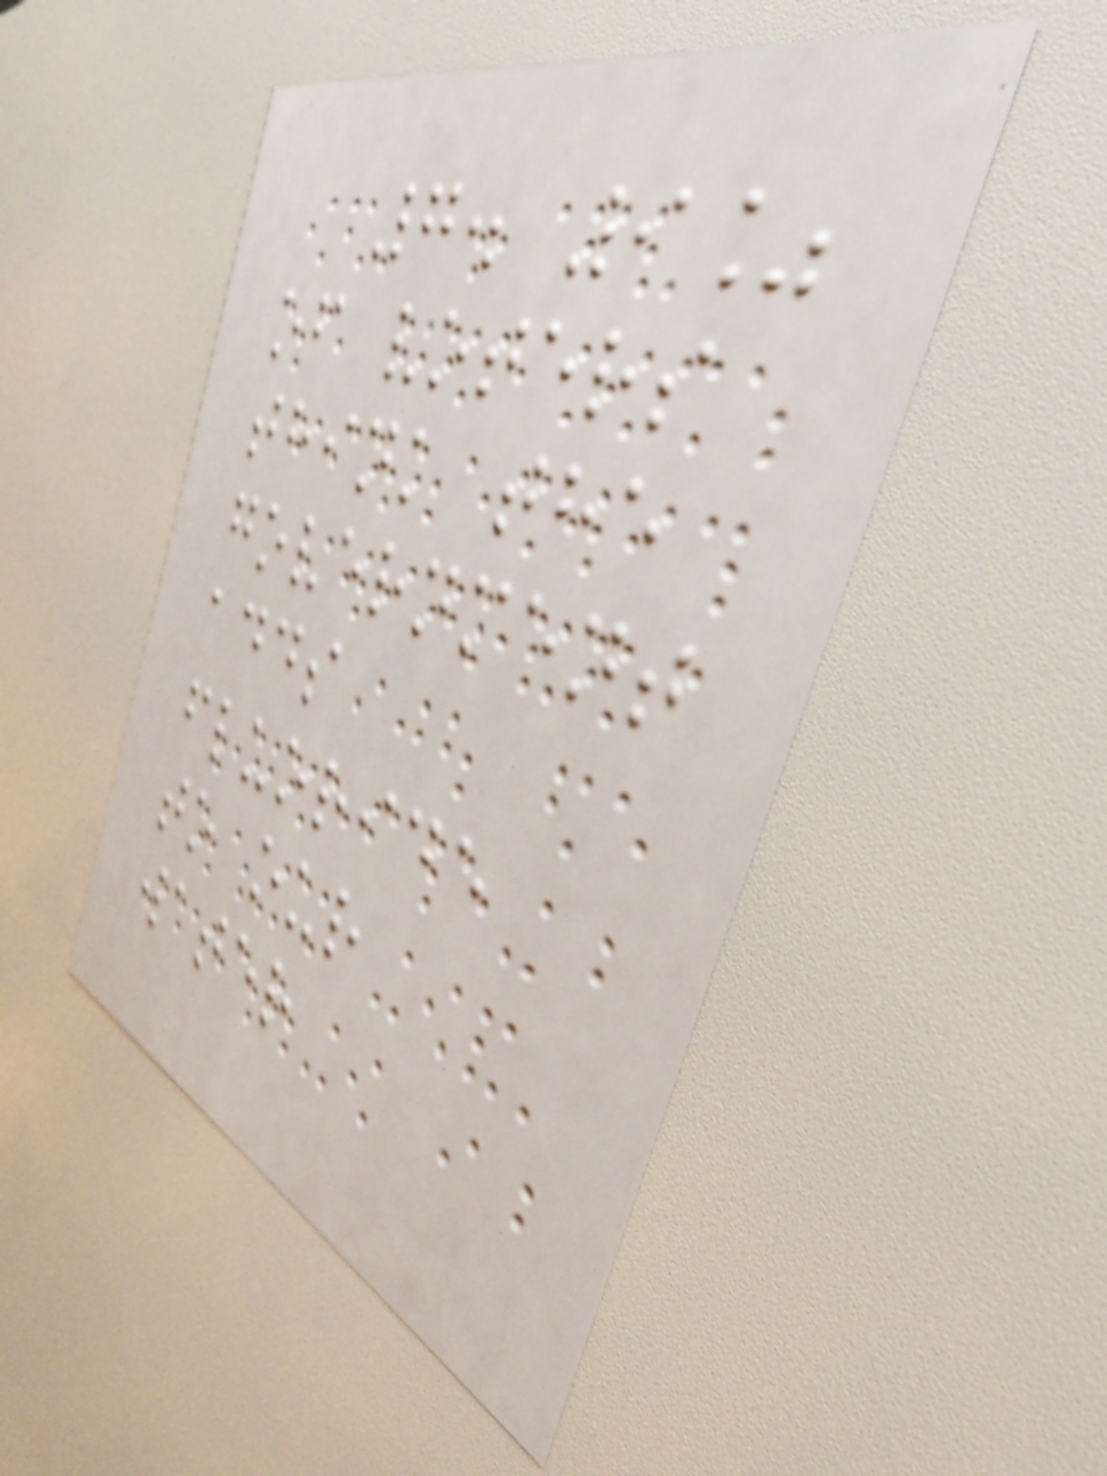7. 9%
of voters
think the
government
adds
fluoride
to our
water
